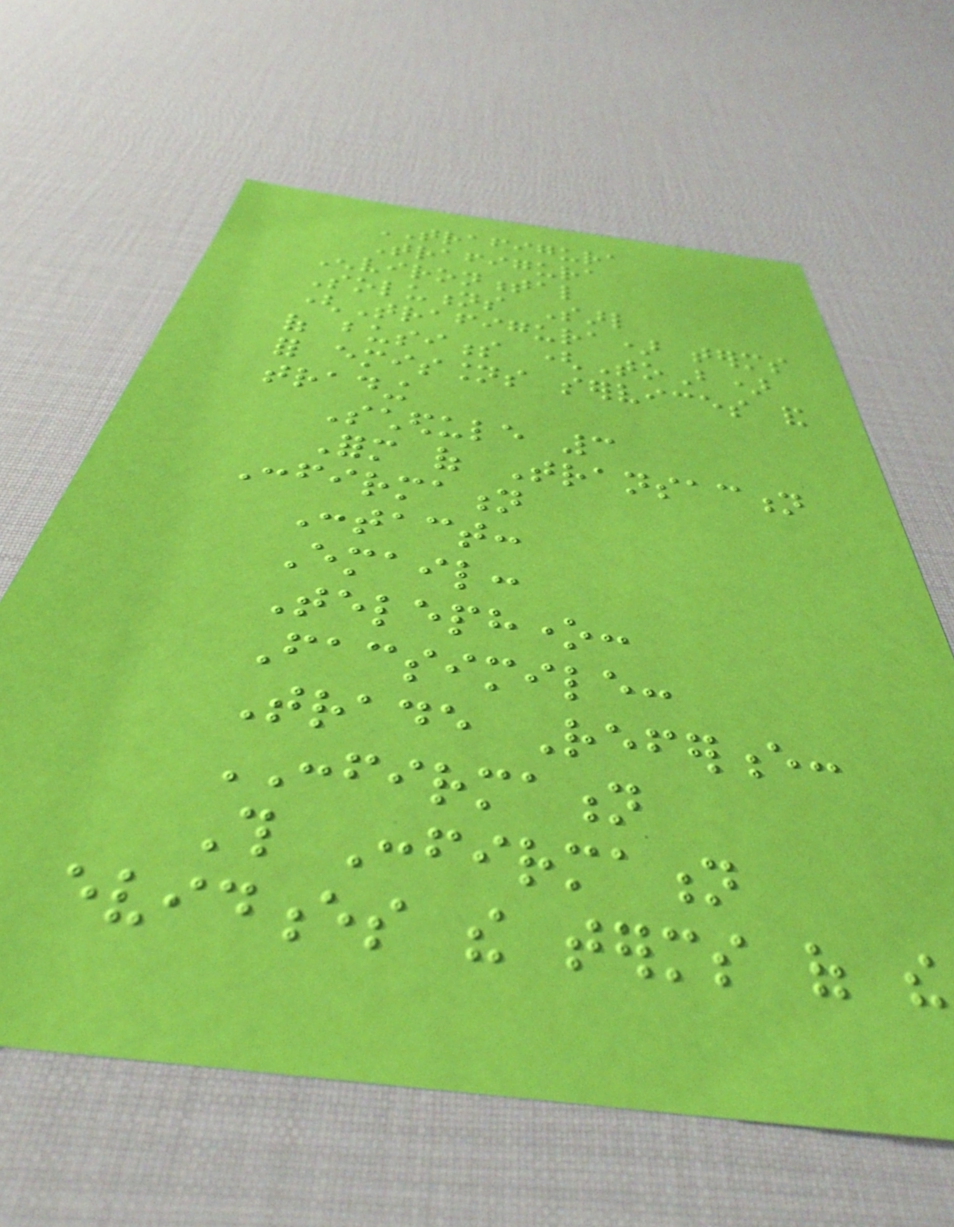TRAFIGURA
Trafigura
Environmental
Solutions Sarl
(Trafigura) terms
of business (ToB)
for emissions services and
trading
Schedule 3
Form of Transaction
Confirmation
Contact:
Email:
Telephone:
Facsimile:
Trade Reference:
CONFIRMATION
This Confirmation
evidences the terms of the
